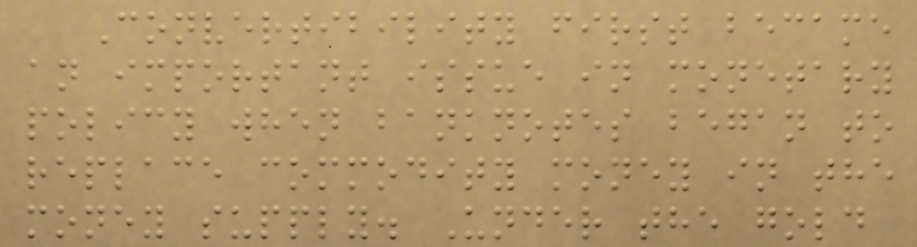Convertibility first became
an important issue in monetary
policy when banknotes began to
replace commodity money in the
money supply. Under the gold
